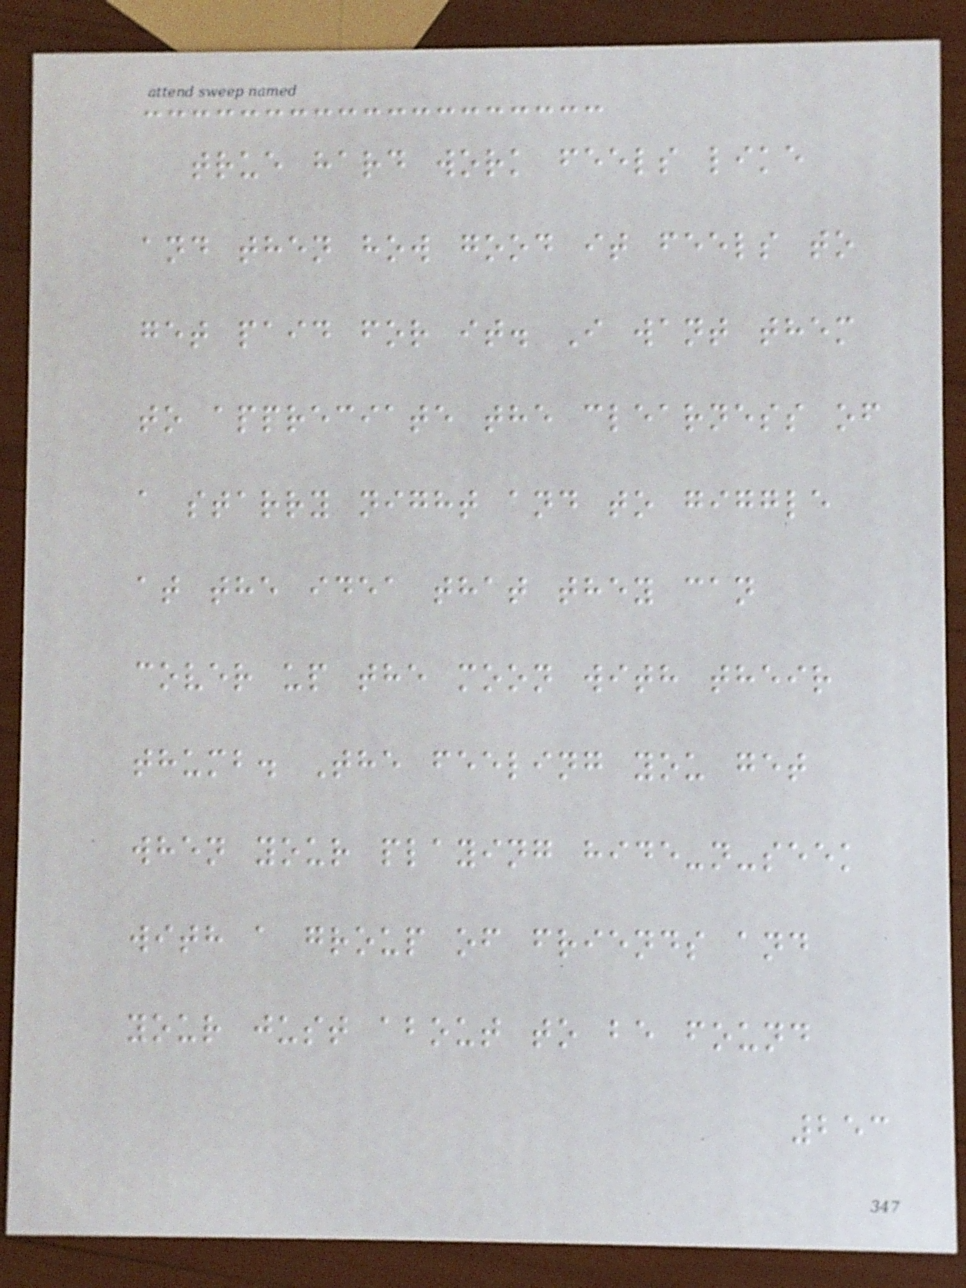true hard work feels like
and then how good it feels to
get paid for it. I want them
to appreciate the clearness of
a starry night and to giggle
at the idea that they can
cover up the moon with their
thumb. The feeling you get
when your playing hide-n-seek
with a group of friends and
your just about to be found
253
